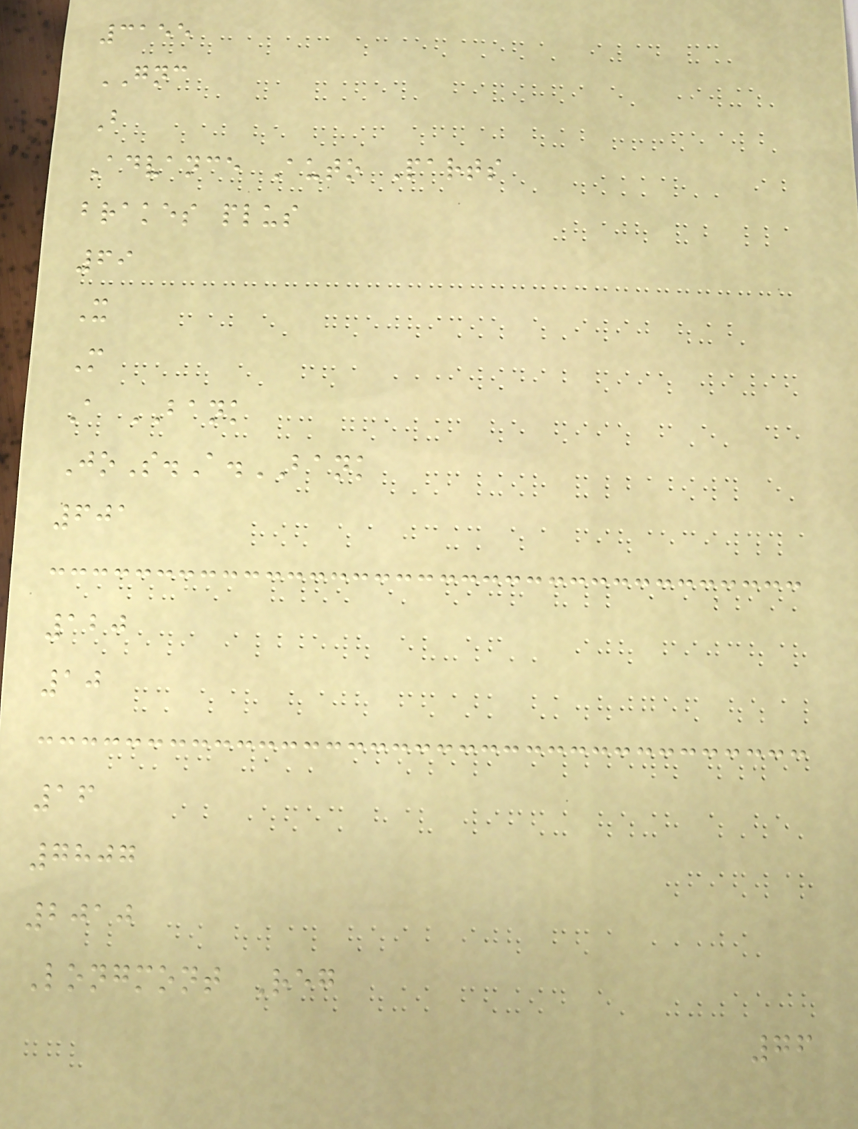3155
GNC
B
Advance Auto Parts
brakes plus
69
X
M
A BANK
JoS.A.BANK
601
120
10
16
7807
2010
Longmont Reg
76
